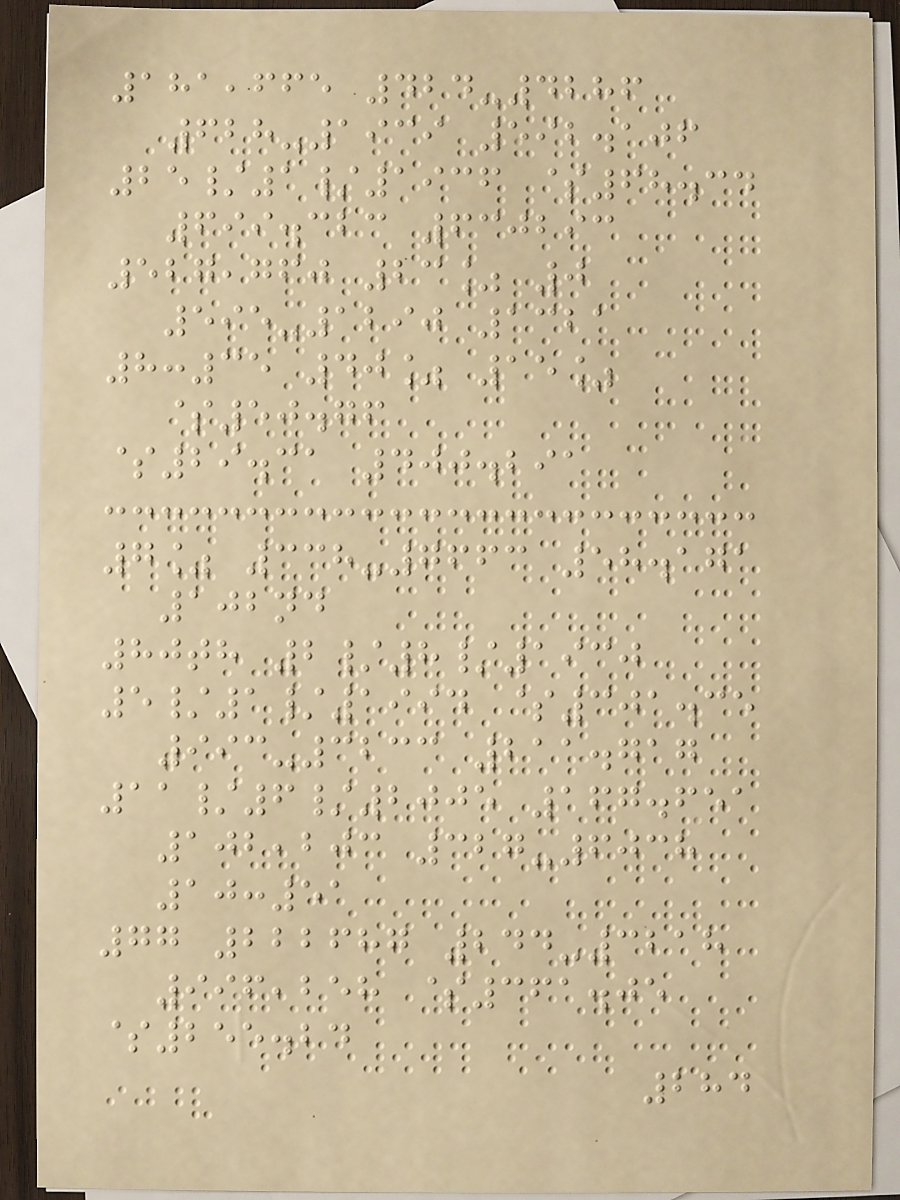181,665 424-4286
628-1939 592.106
25/1/1936 $68.34
699.323 630293
527,760 23% 0
595-1290 1321
8:35 40% 15%
$50.76
$29.31 400.291
7% 338-7663 58.171
102nd
80th 2/8/1930
5/1/1994 $301.35
993-3233 211.717
11/6/2005 167.651
102,203 327-6038
10:51
77 222687 244-3218
996,258 $361.05
$255.24
284
